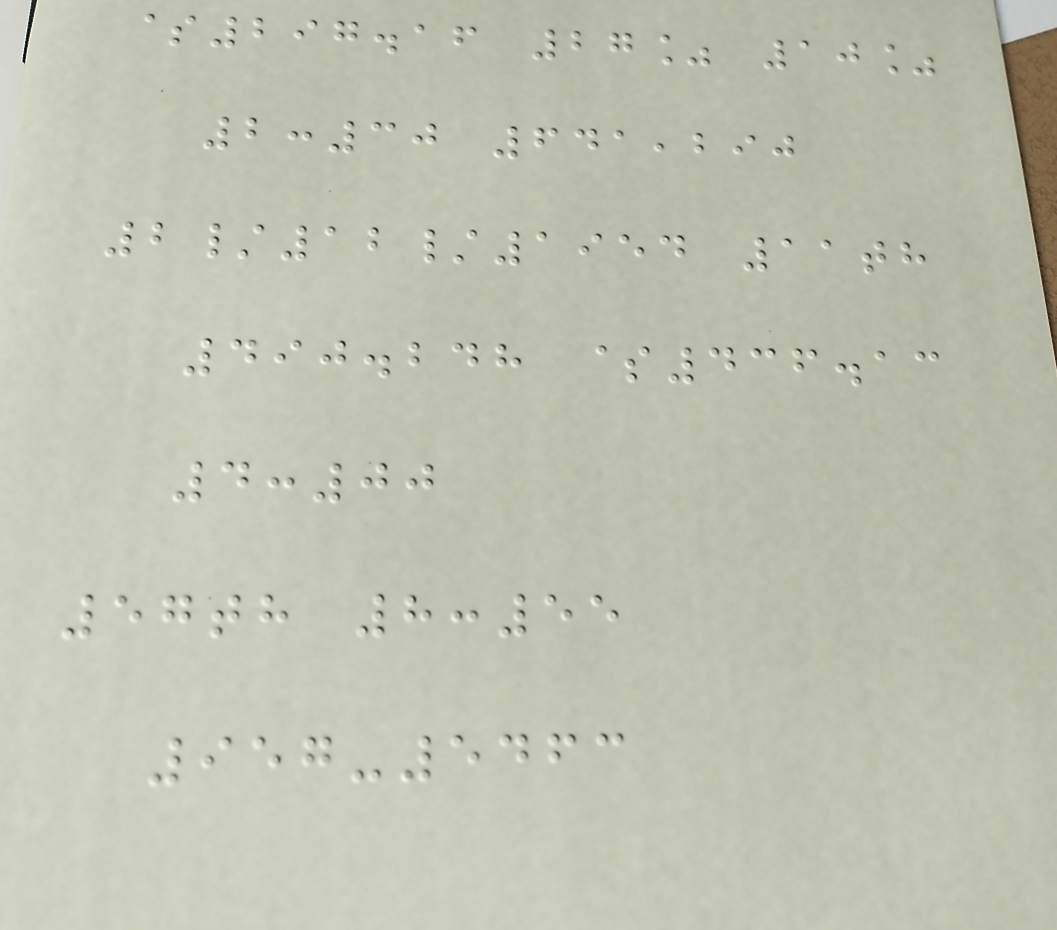$297.16 27% 10%
2:30 641,290
2/12/1954 11th
490.248 $436.13
4:00
57th 8:55
957-5463
